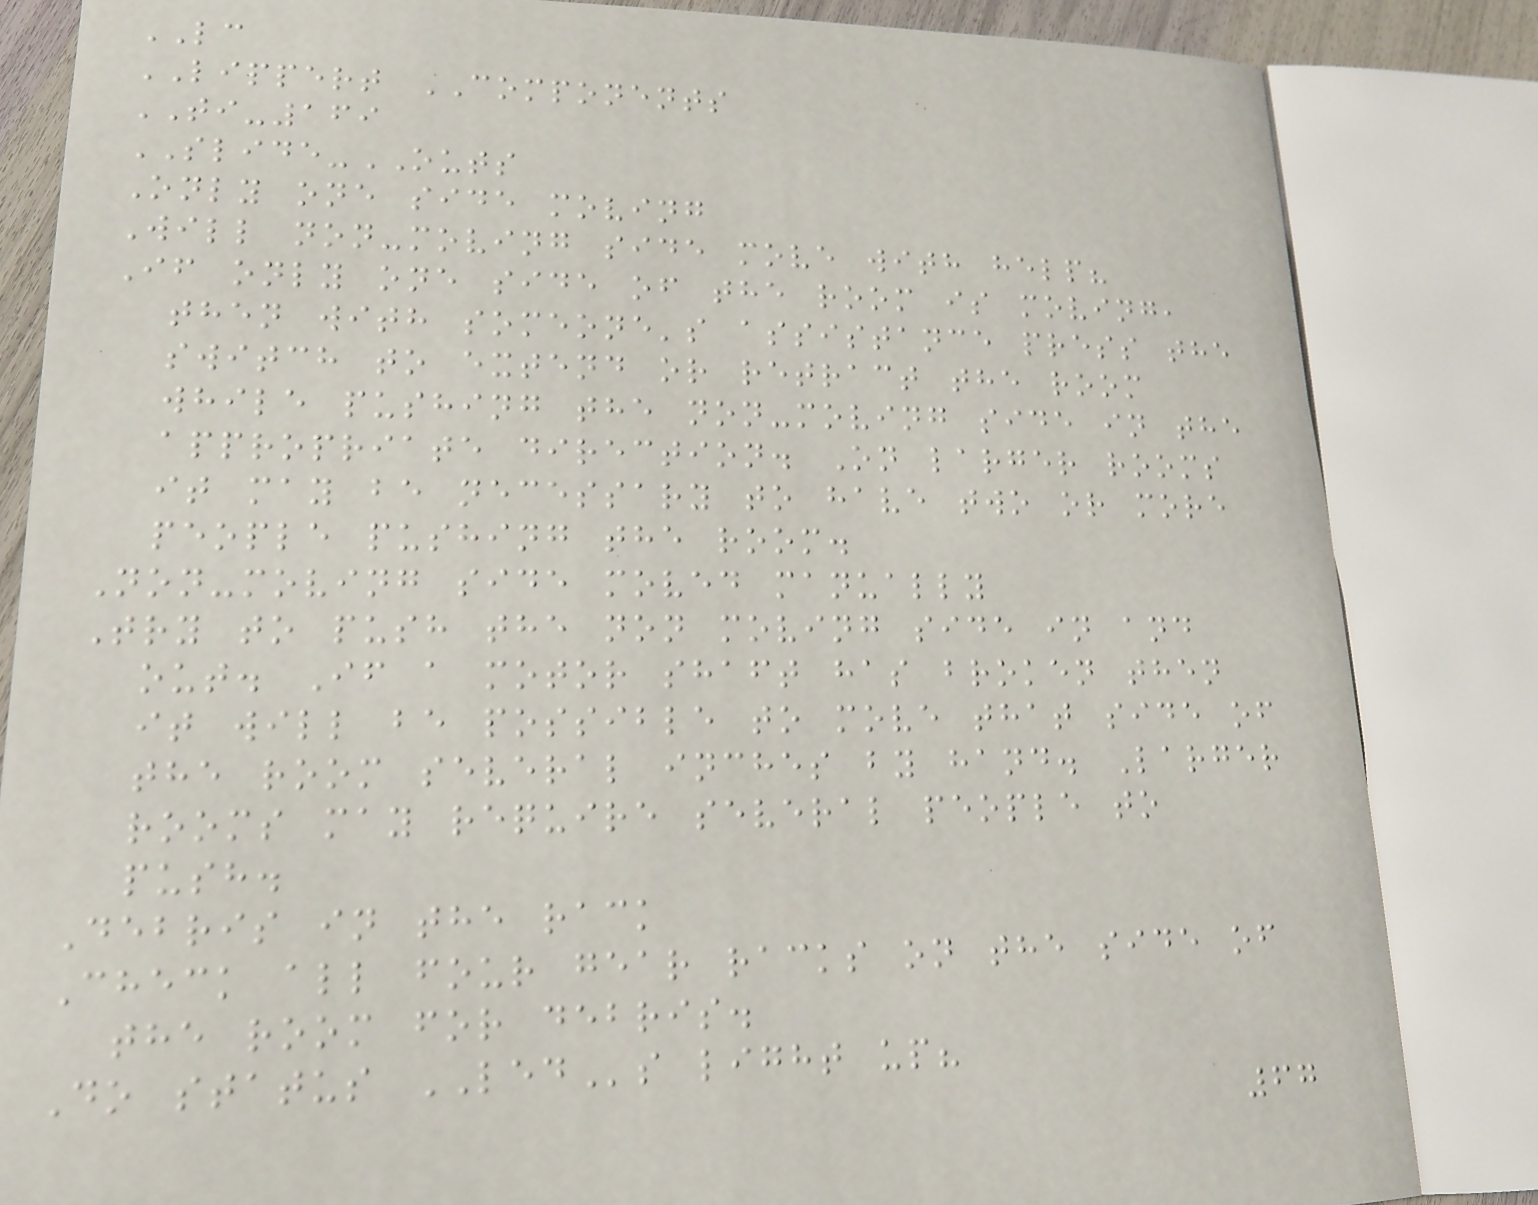LC
LIPPERT COMPONENTS
TI-169
SLIDE-OUTS
Only one side moving
Will non-moving side move with help?
If only one side of the room is moving,
then with someone's assistance press the
switch to extend or retract the room
while pushing the non-moving side in the
appropriate direction. On larger rooms
it may be necessary to have two or more
people pushing the room.
Non-moving side moved manually
Try to push the non moving side in and
out. If a motor shaft has broken then
it will be possible to move that side of
the room several inches by hand. Larger
rooms may require several people to
push.
Debris in the rack
Check all four gear racks on the side of
the room for debris.
Do status LEDs light up?
67
